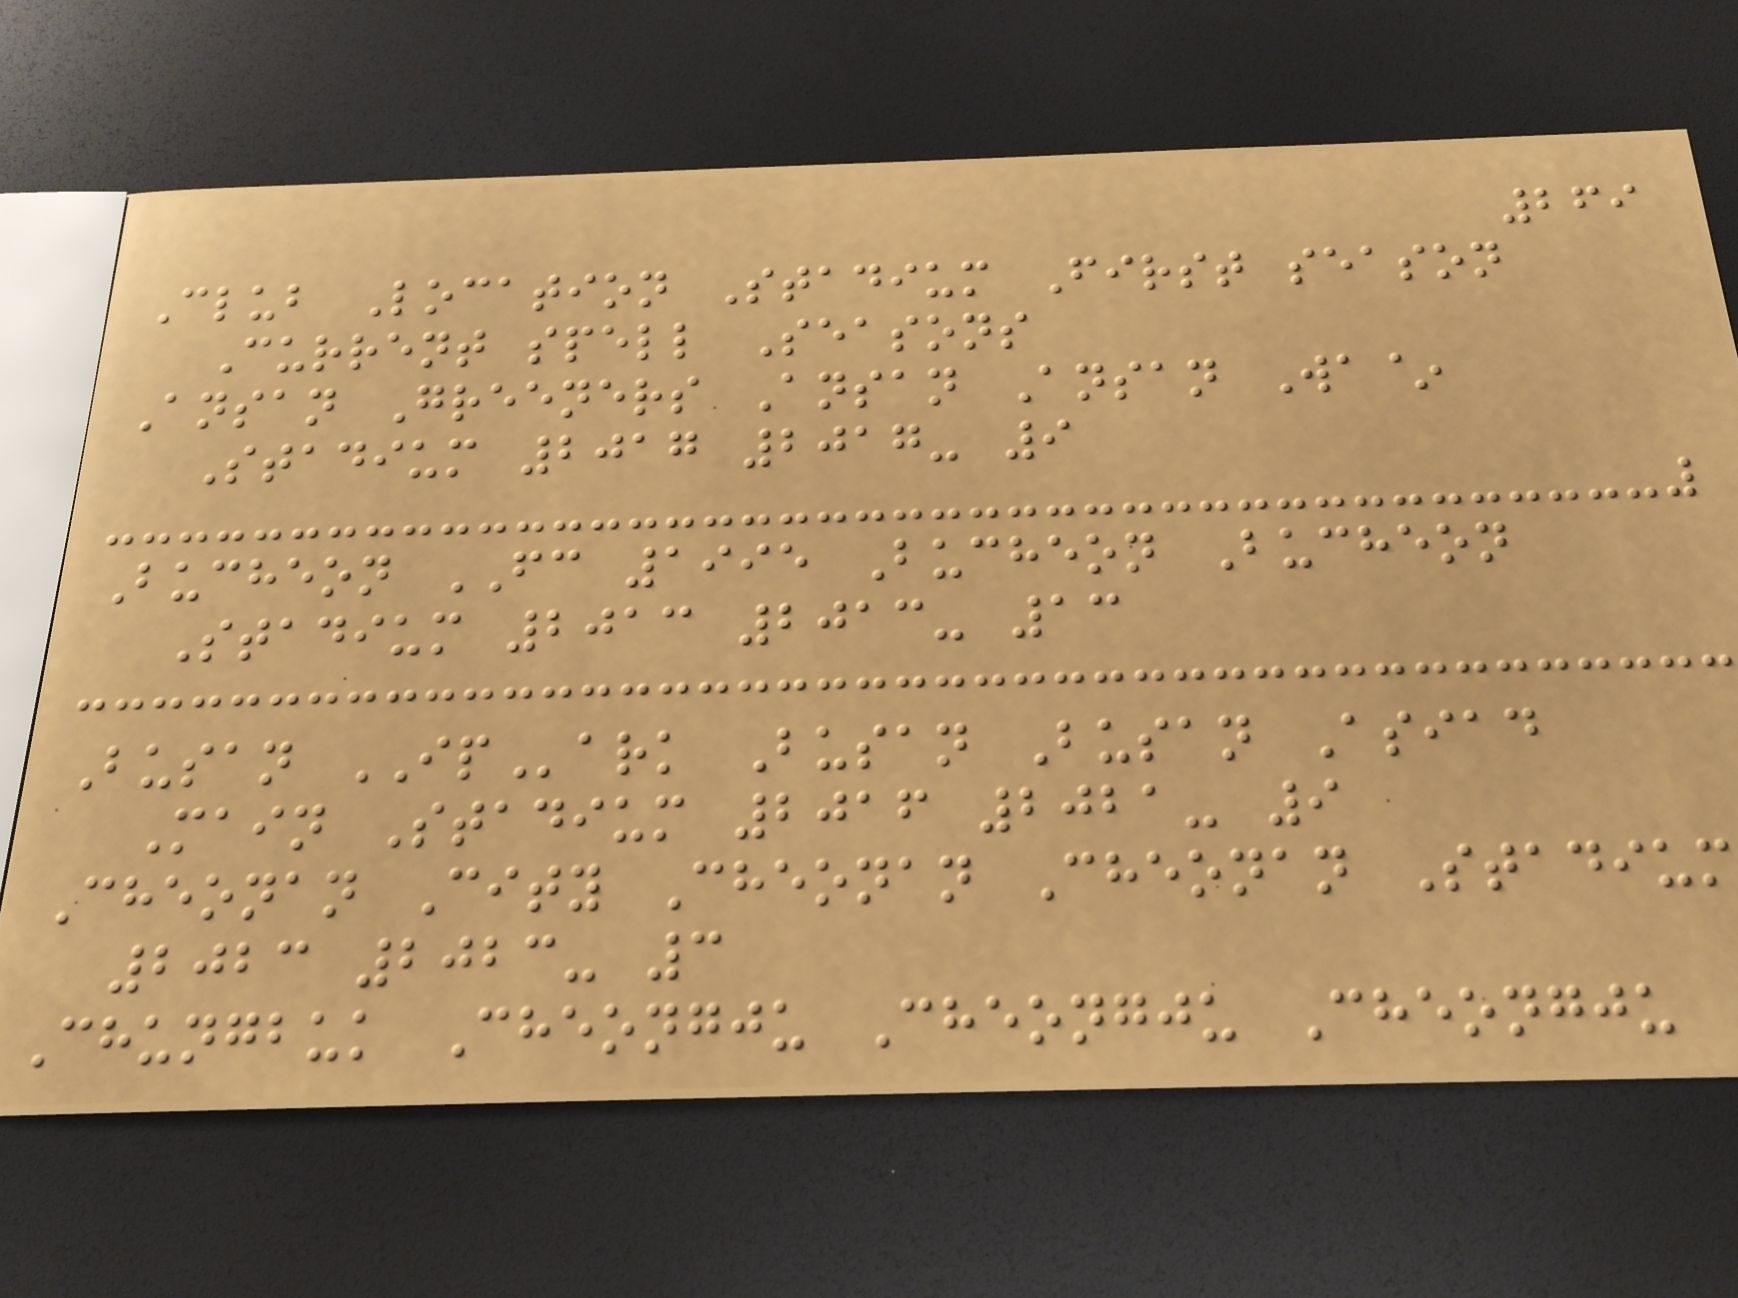269
Club Location Stadium First season
Current spell Seasons
Ansan Greeners Ansan Ansan Wa~
Stadium 2017 2017- 9
Bucheon FC 1995 Bucheon Bucheon
Stadium 2013 2013- 13
Busan IPark Busan Busan Asiad
Main Stadium 2016 2021- 9
Cheonan City Cheonan Cheonan Stadium
2023 2023- 3
Chungbuk Cheongju Cheongju Cheongju
